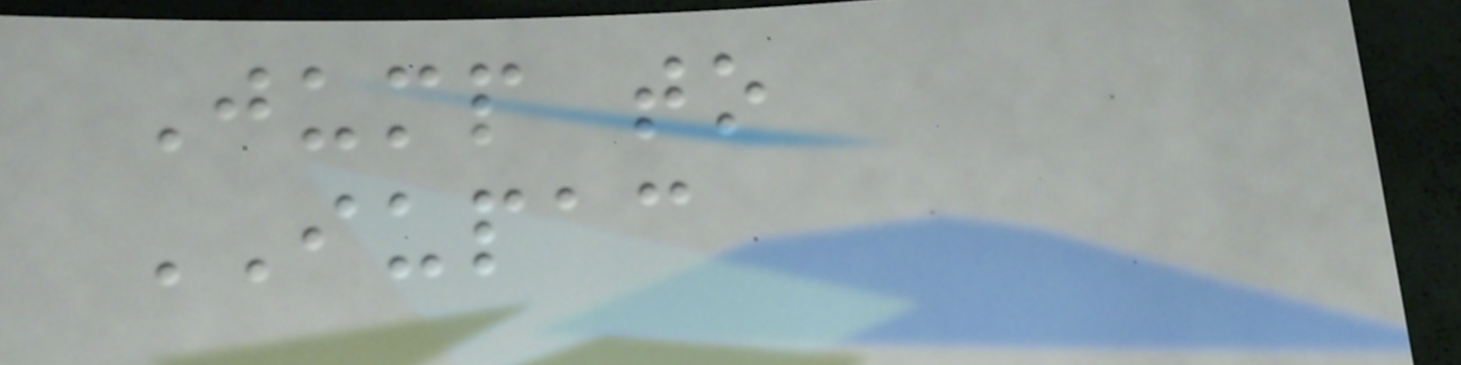Jump to
IUPAC
